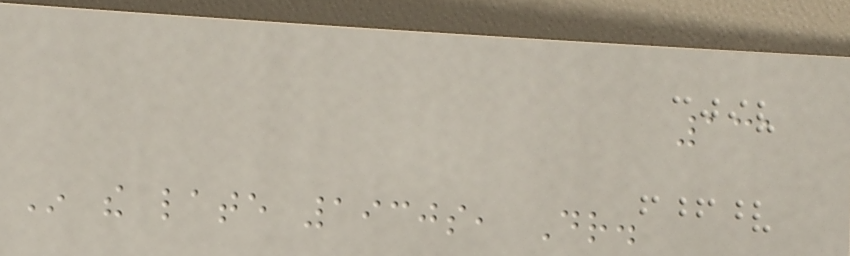131
In the late 1930s, Dr.
